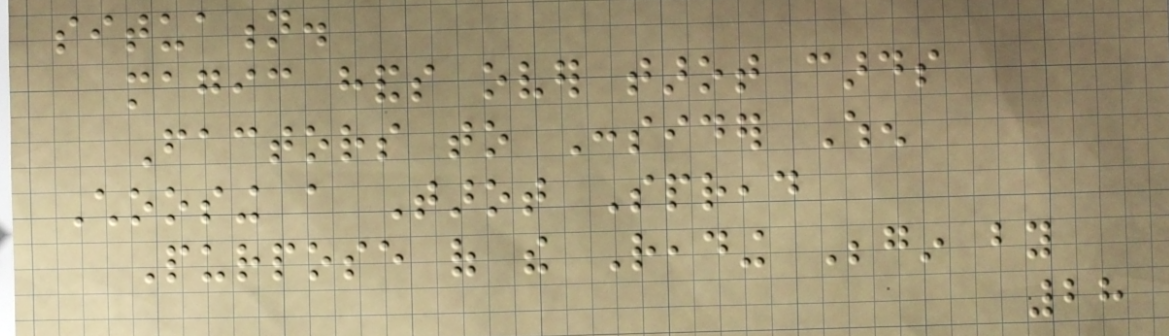situation.
magic hands over tarot cards
Factors to Consider When
Choosing a Tarot Spread
Purpose of the Reading Begin by
28
